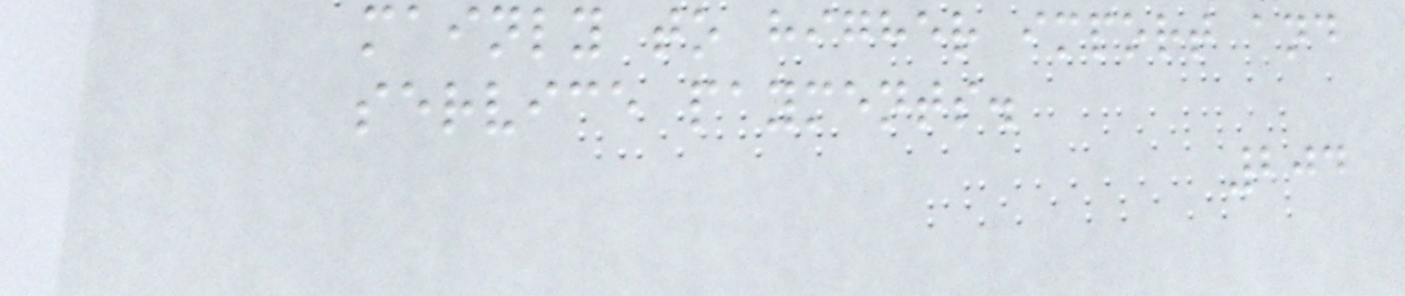mainly to higher import and
service payments.
204
